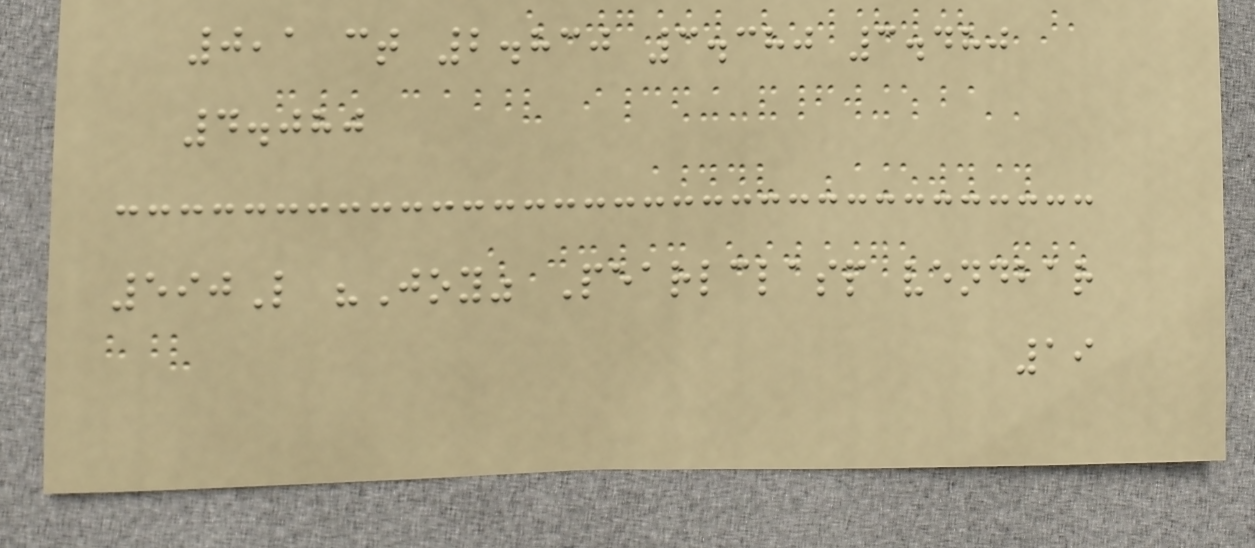0,1 ct 2.830 3.380 3.480
4.080
590L "Joy" Pearlclasp vendbar
19
